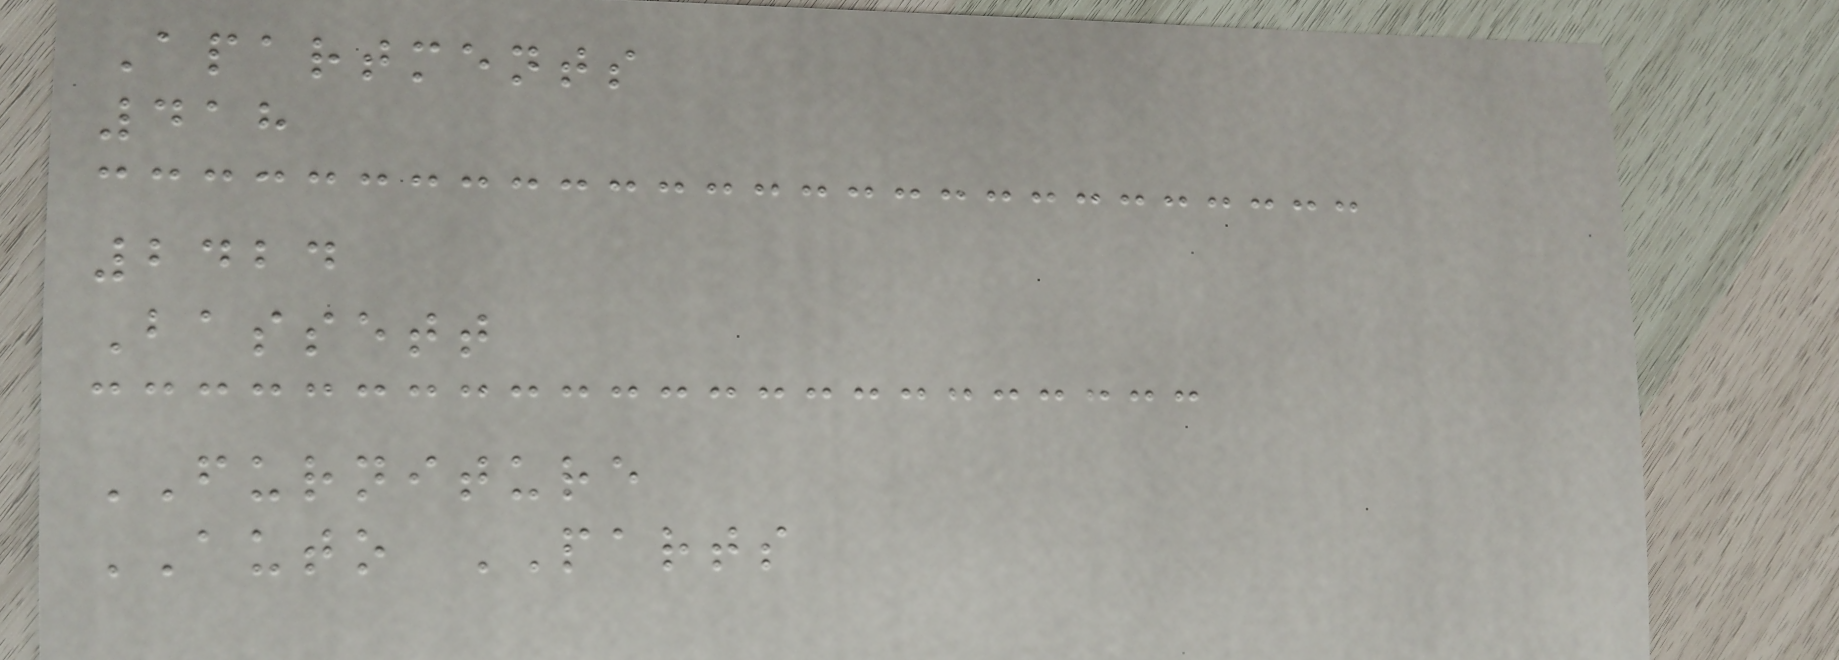Apartments
418
2424
Bassett
FURNITURE
AUTO PARTS
